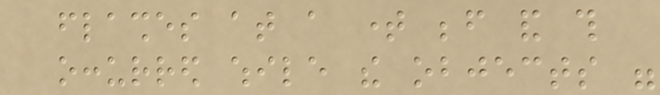flashes at a time before and this
occurred while the objects were
